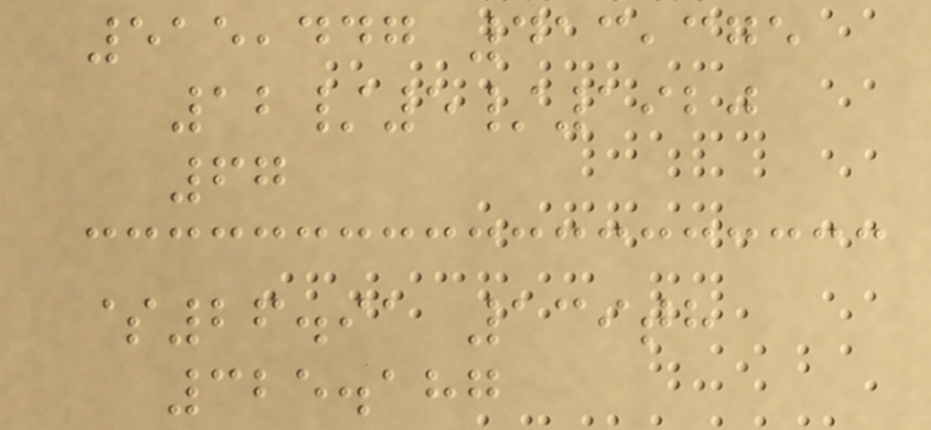515,447 413,375
12/5/1920
67
$26.91 139th
325.187
